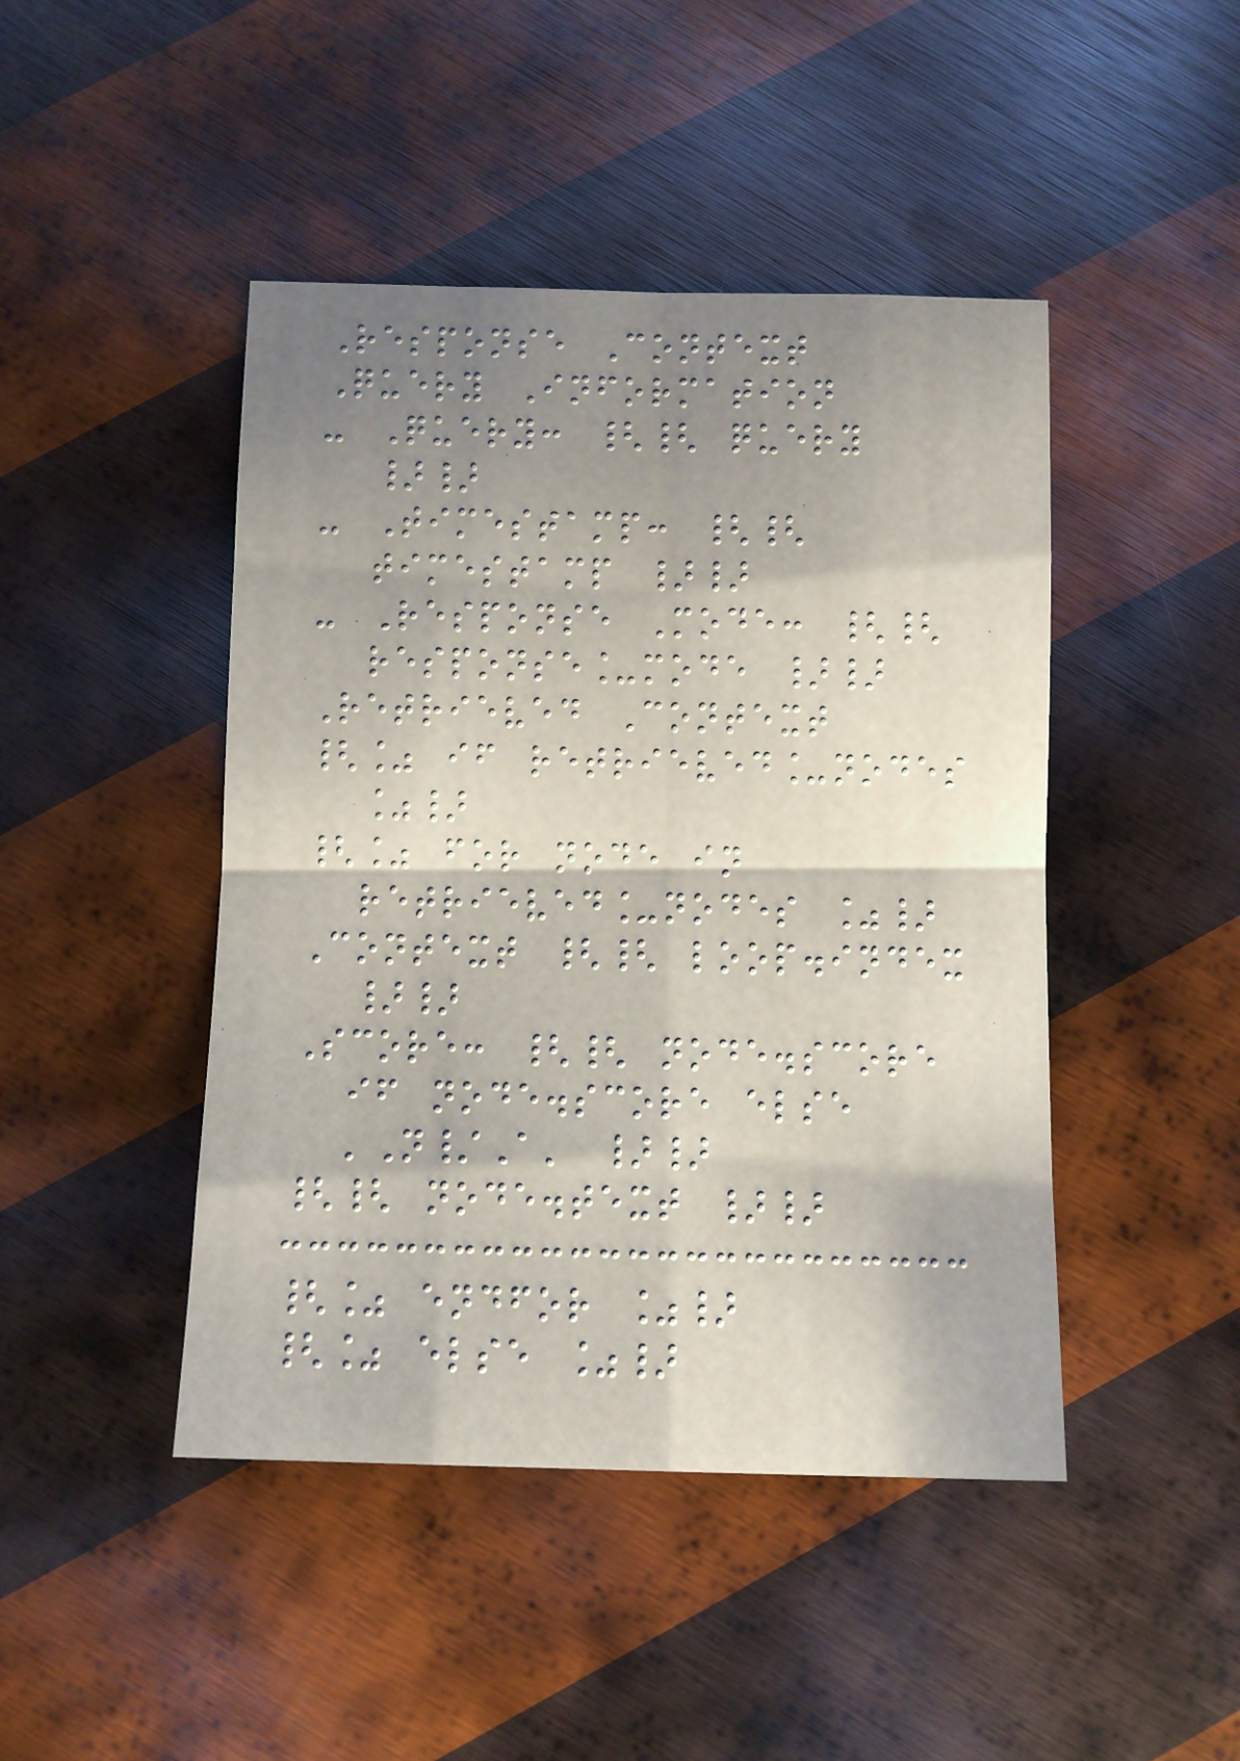Response Context
Query Information
- Query: {{ query
}}
- Timestamp: {{
timestamp }}
- Response Mode: {{
response_mode }}
Retrieved Context
{% if retrieved_nodes
%}
{% for node in
retrieved_nodes %}
Context {{ loop.index
}}
Score: {{ node.score
if node.score else
'N/A' }}
{{ node.text }}
{% endfor %}
{% else %}
